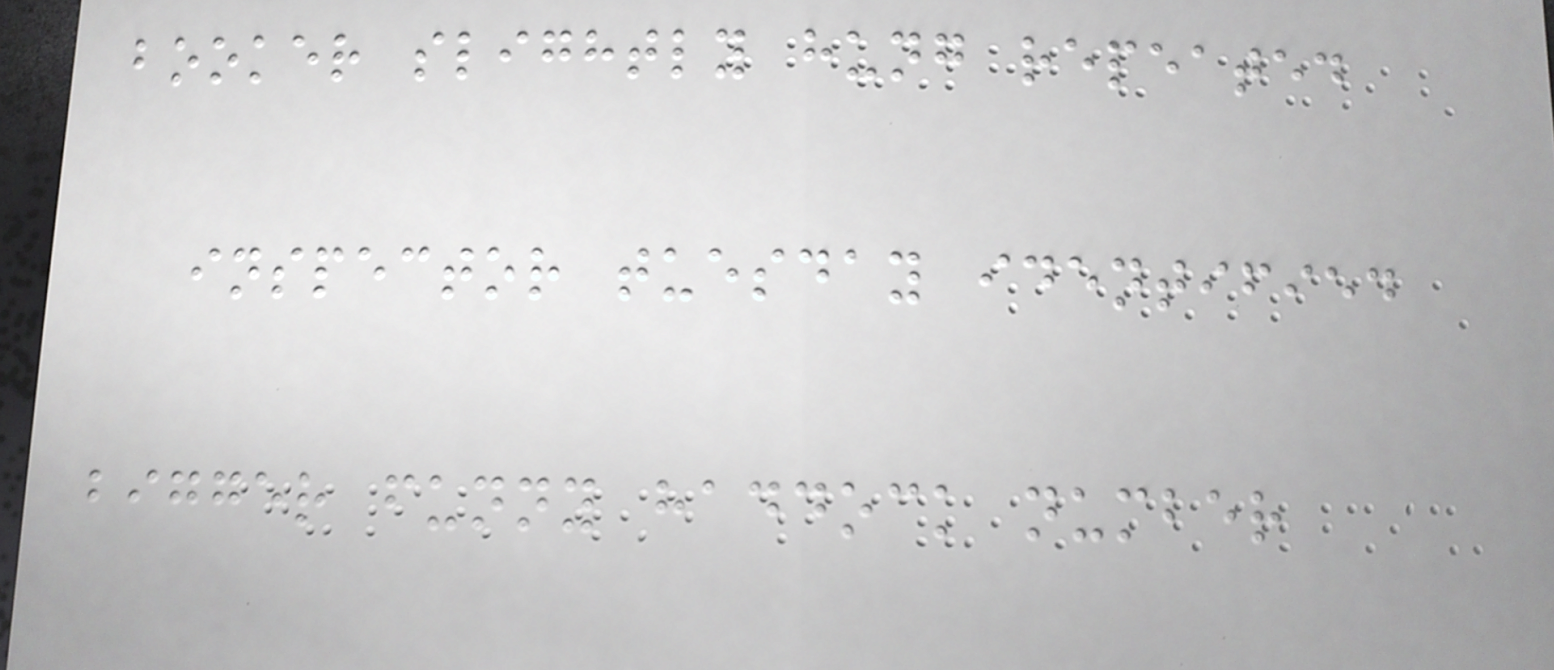booker slightly hung repeated
inspector tuesday identified
bigger funny haddock number
